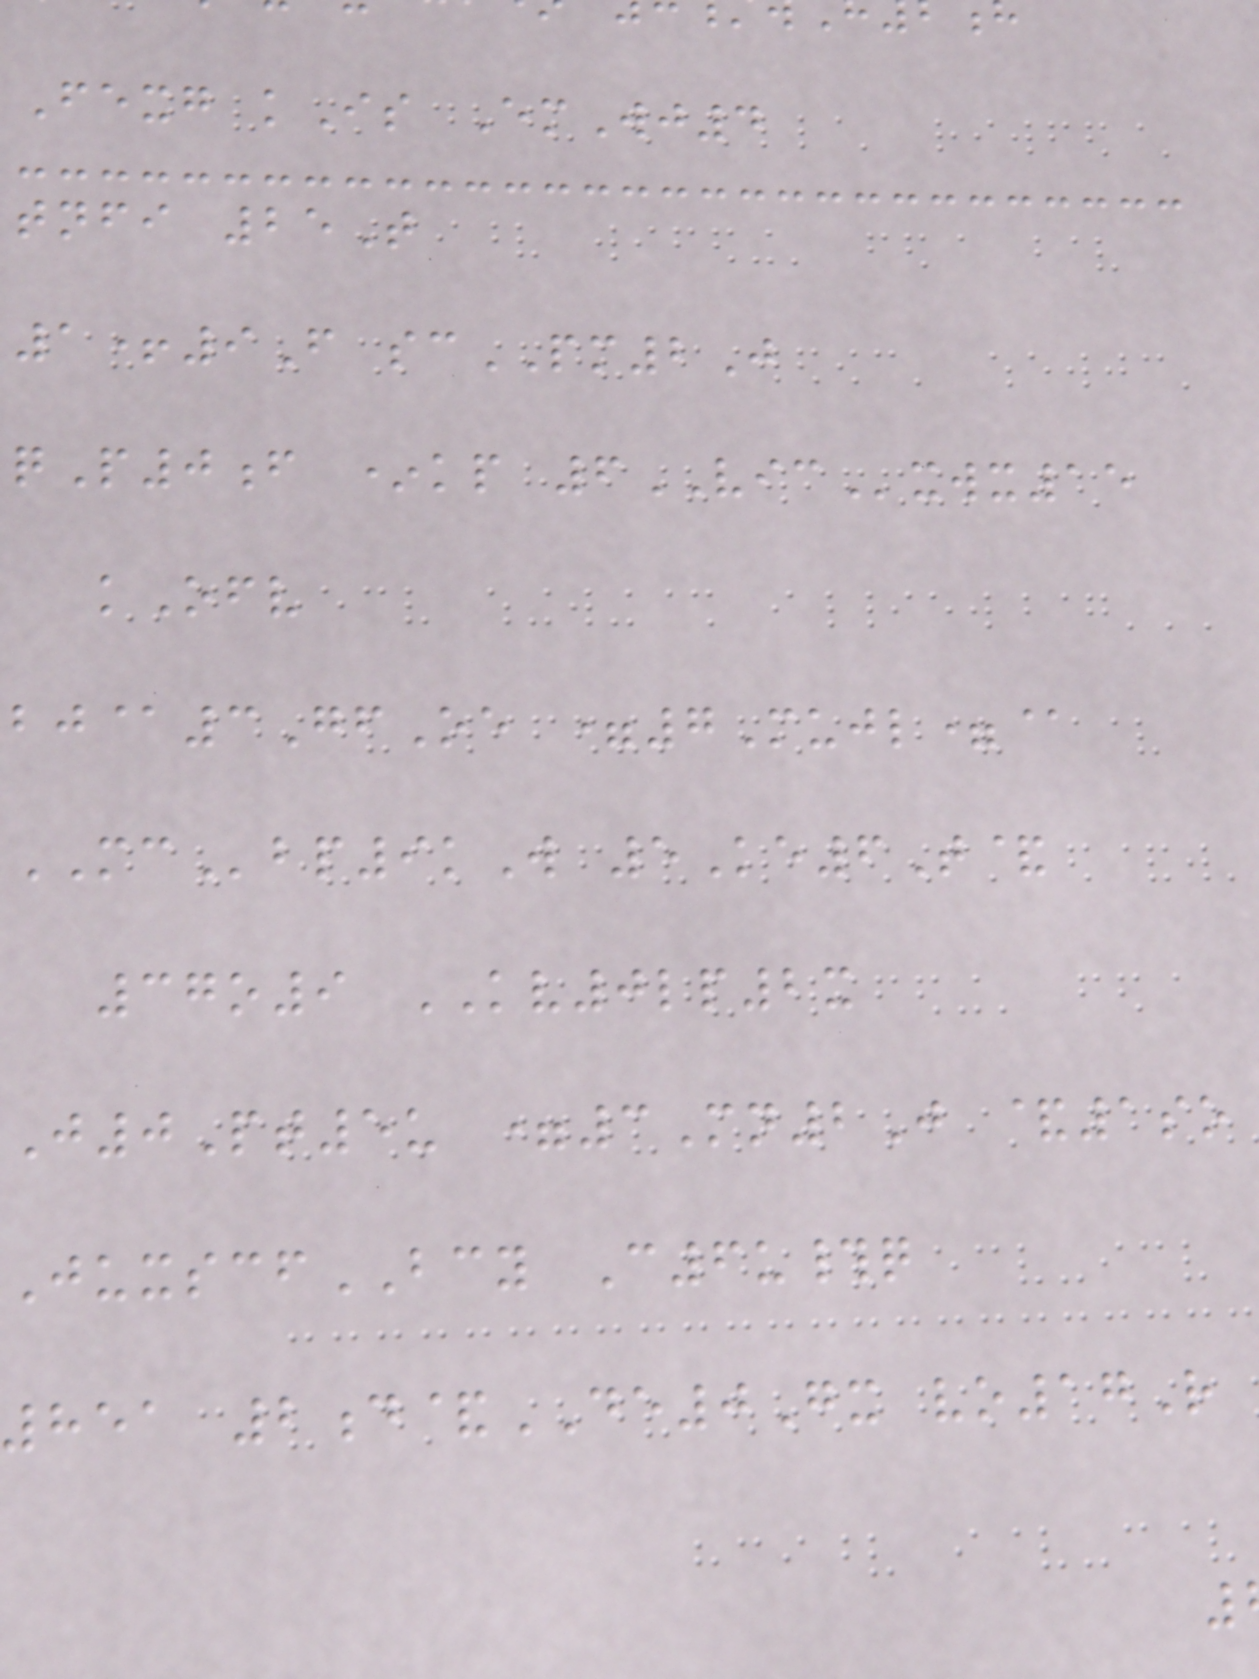Fexg kIs EmWj4
tnfi 25T
1+9F scPM2J
qP0f *kp 6VICxwx15
kOfv
bj@3GfOe =7Mujl=@
MCbp9kW 5Ke6T&
37o9 KV0lp2x
J0Pt5u =3Mn2J &1so
JuxscfBCY C6u#q
851 2d&DE0Gx vo17R
